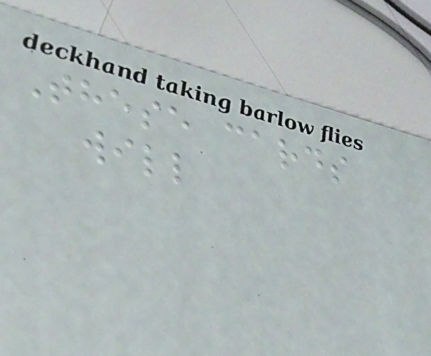These cards
will
